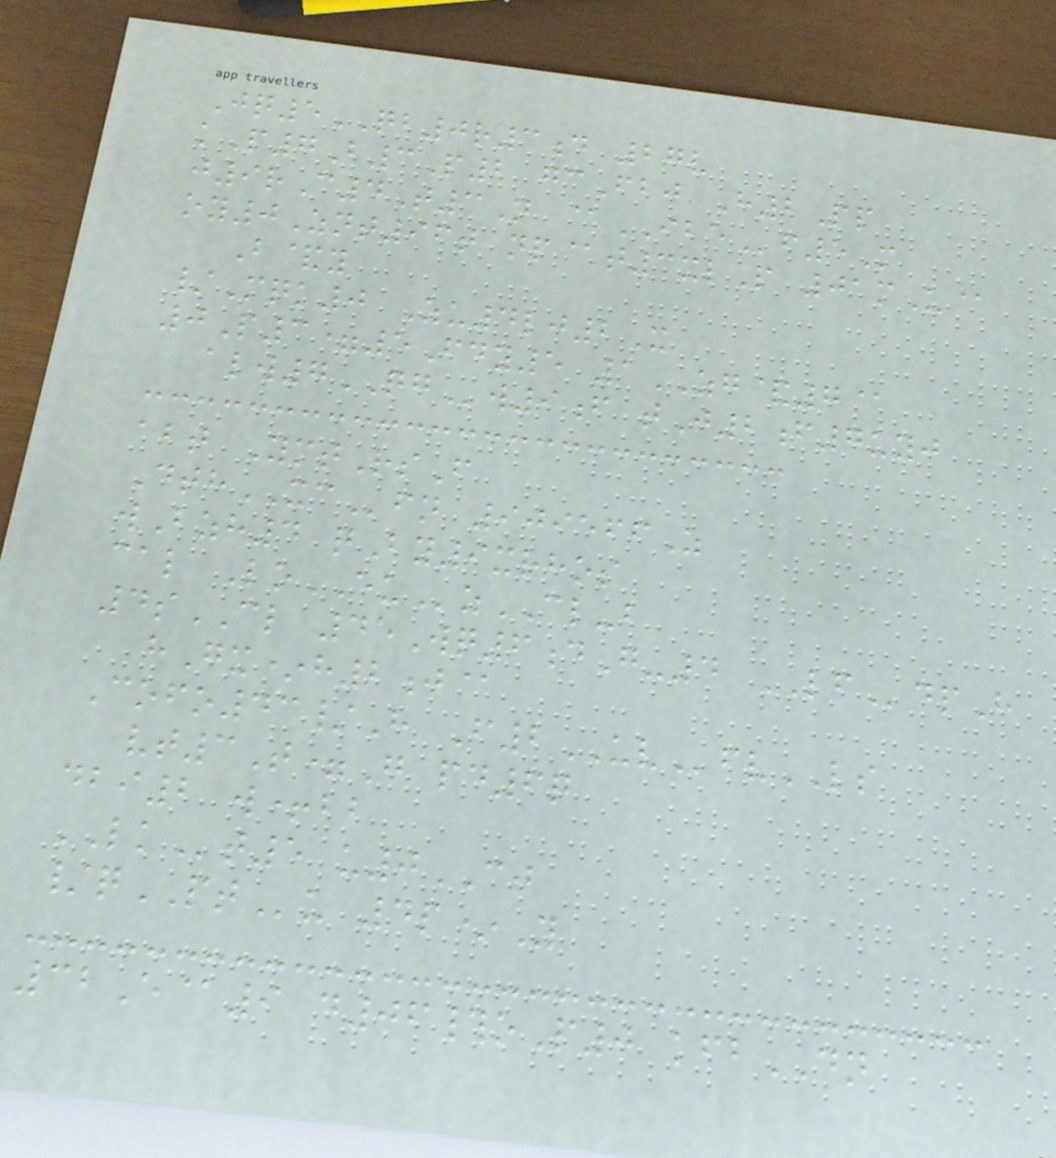Jq5QB0r3d 27v
kP7B3P2 gcFbj H2Pp
j9rC4T3N @IBEf5M
oy0Znt96t np@t3xlP 01mU@
B&y
/Mqk0 Zu4lj2X
0P3=5Fdy5 1ZG&7@
alw7QGw9f tJ2f7uyj
abt YmtRsF
DthXCfn 909566Z
wBzh4 qBy9xrhos
cal LoEUzCL-b
4sCL 45Wq6dG-4 LFdpH
hGx*h2j@
Cofo43/H F2UVfvLS
vt3T=G pd6q
dbi2 w+bb
LKt5 u0CJ
/qPTu 4p*Y
32E@9 d06#oP0 kfbDN
